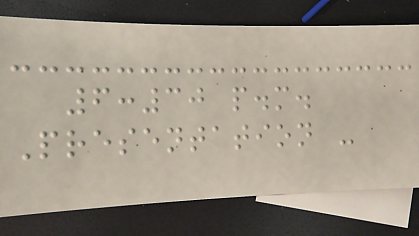6:30 p.m.
Presentation -
